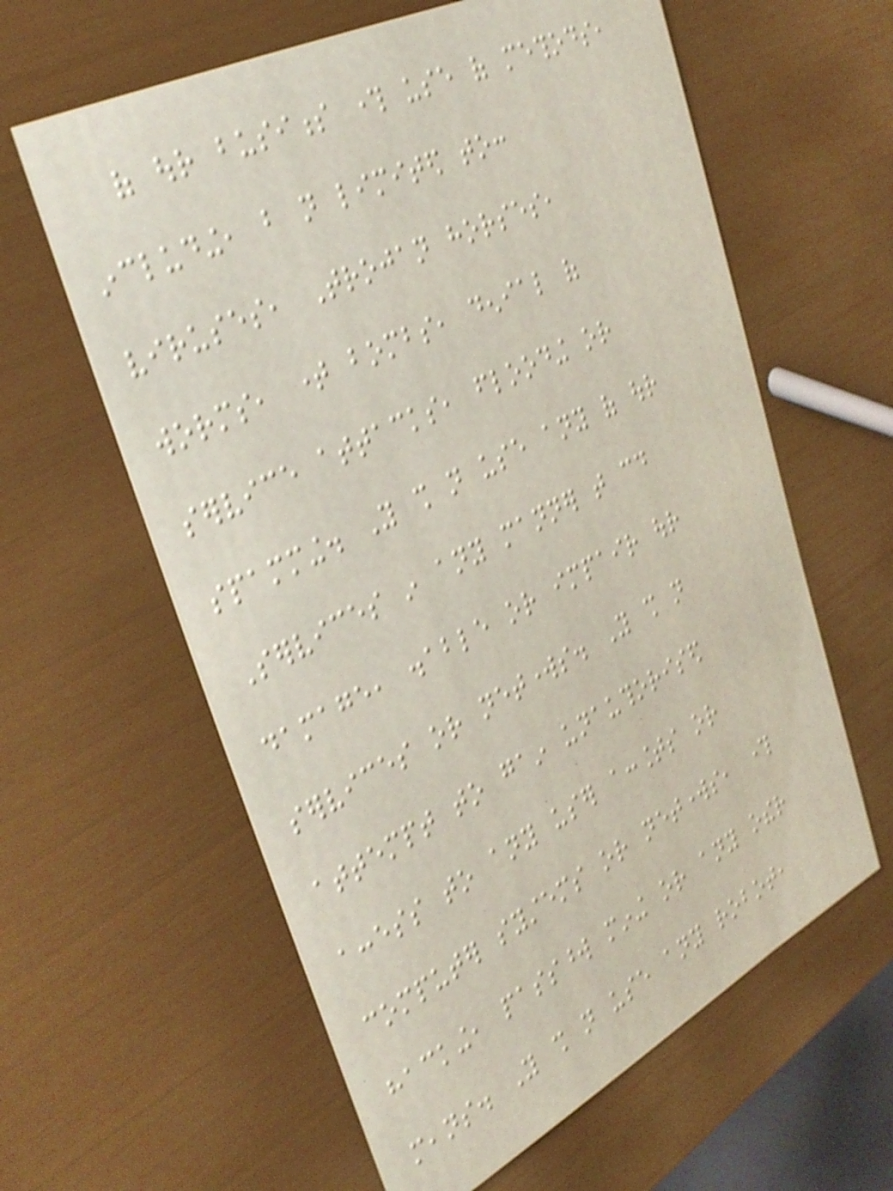of our business through use of methods,
including, but not limited to:
viruses, Trojan horses,
worms, time bombs, denial of
service attacks, flooding or
spamming. You shall not use any of our
Services in any manner that could
damage, disable or impair our
services or networks. You shall not
attempt to gain unauthorised
access to any user accounts or
computer systems or networks, through
hacking, password mining or any other
means. You shall not use any robot,
